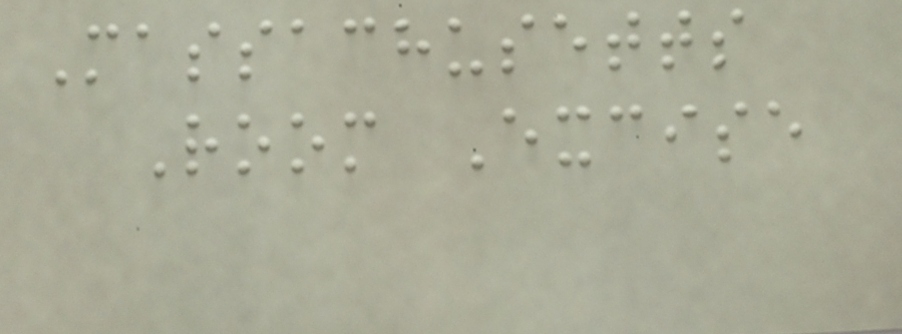Massachusetts
Room Excise
